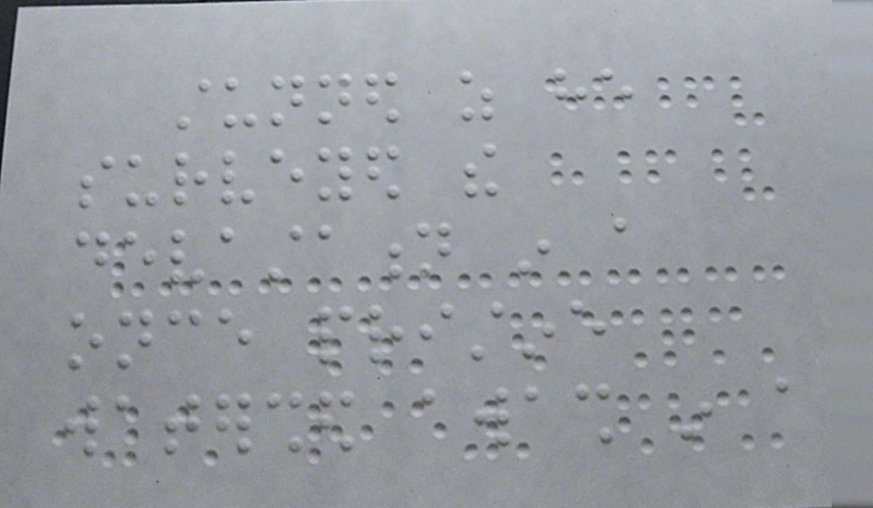stunned as he
surveyed the
devastation in a
once pristine
watershed awash in a
